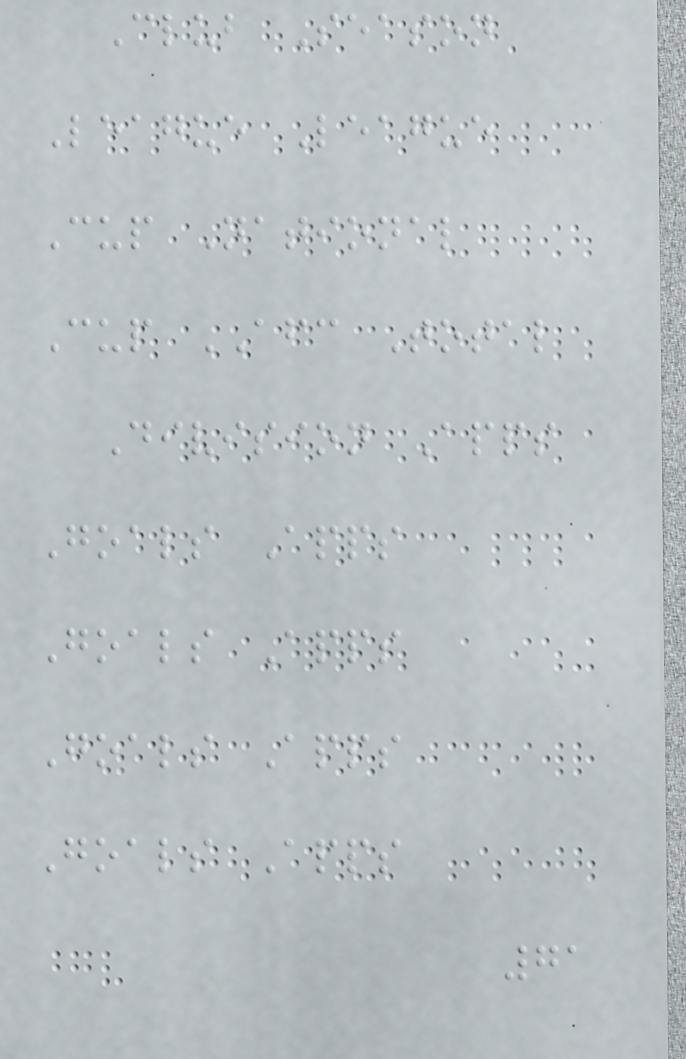Club Season
League League
Cup National
Cup AFC Total
Division Apps
Goals Apps
Goals Apps
Goals Apps
Goals Apps
71
